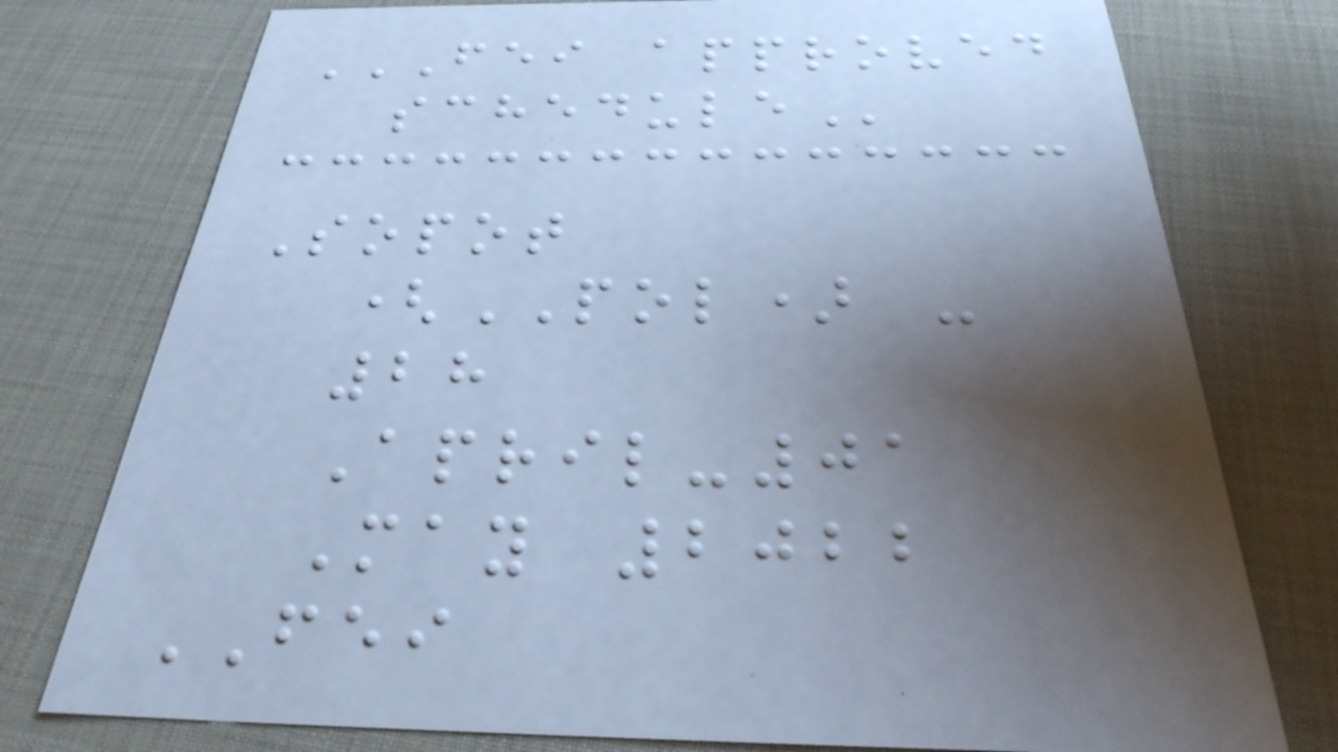FEI APPROVED
SCHEDULE
Sopot
(POL) -
28
April-01
May 2022
FEI
